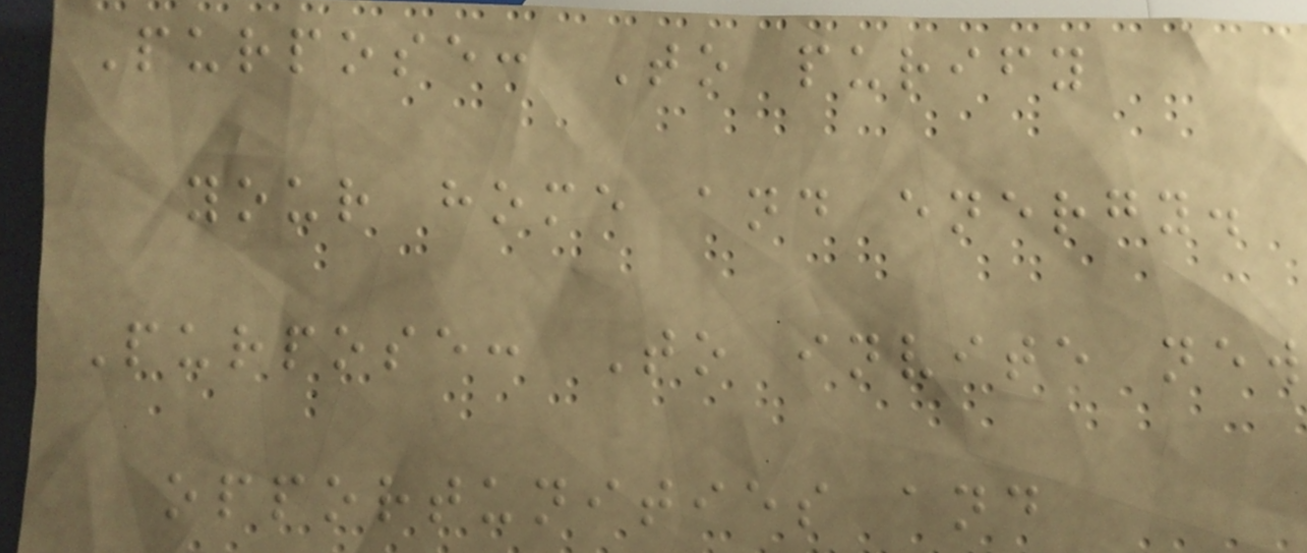Purpose: To purify
your home and energy.
Purpose: To invite new
opportunities and
